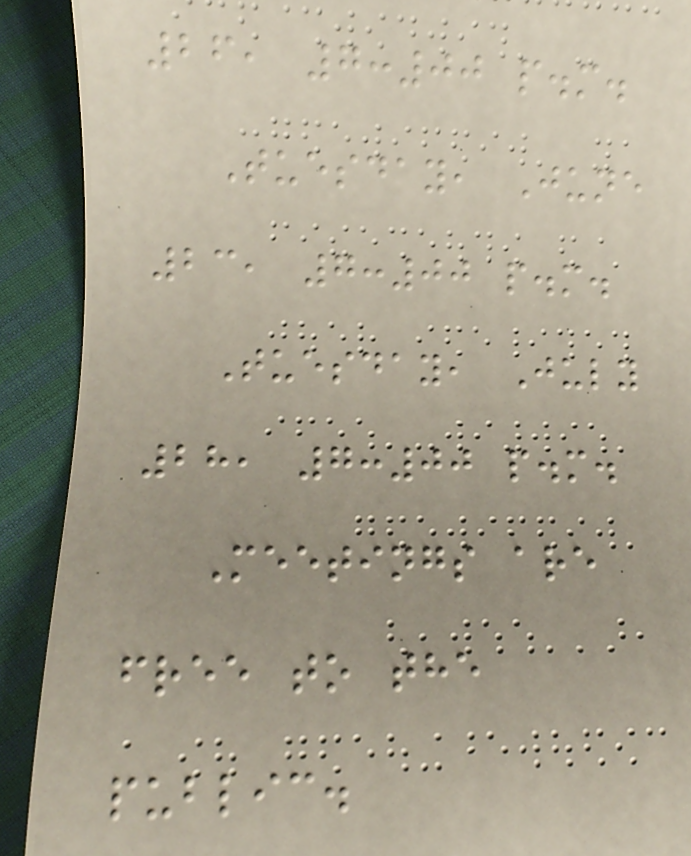26, 7:00 p.m.
Tuesday, June
23, 7:00 p.m.
Tuesday, July
28, 7:00 p.m.
Meetings are
free to the
public.
